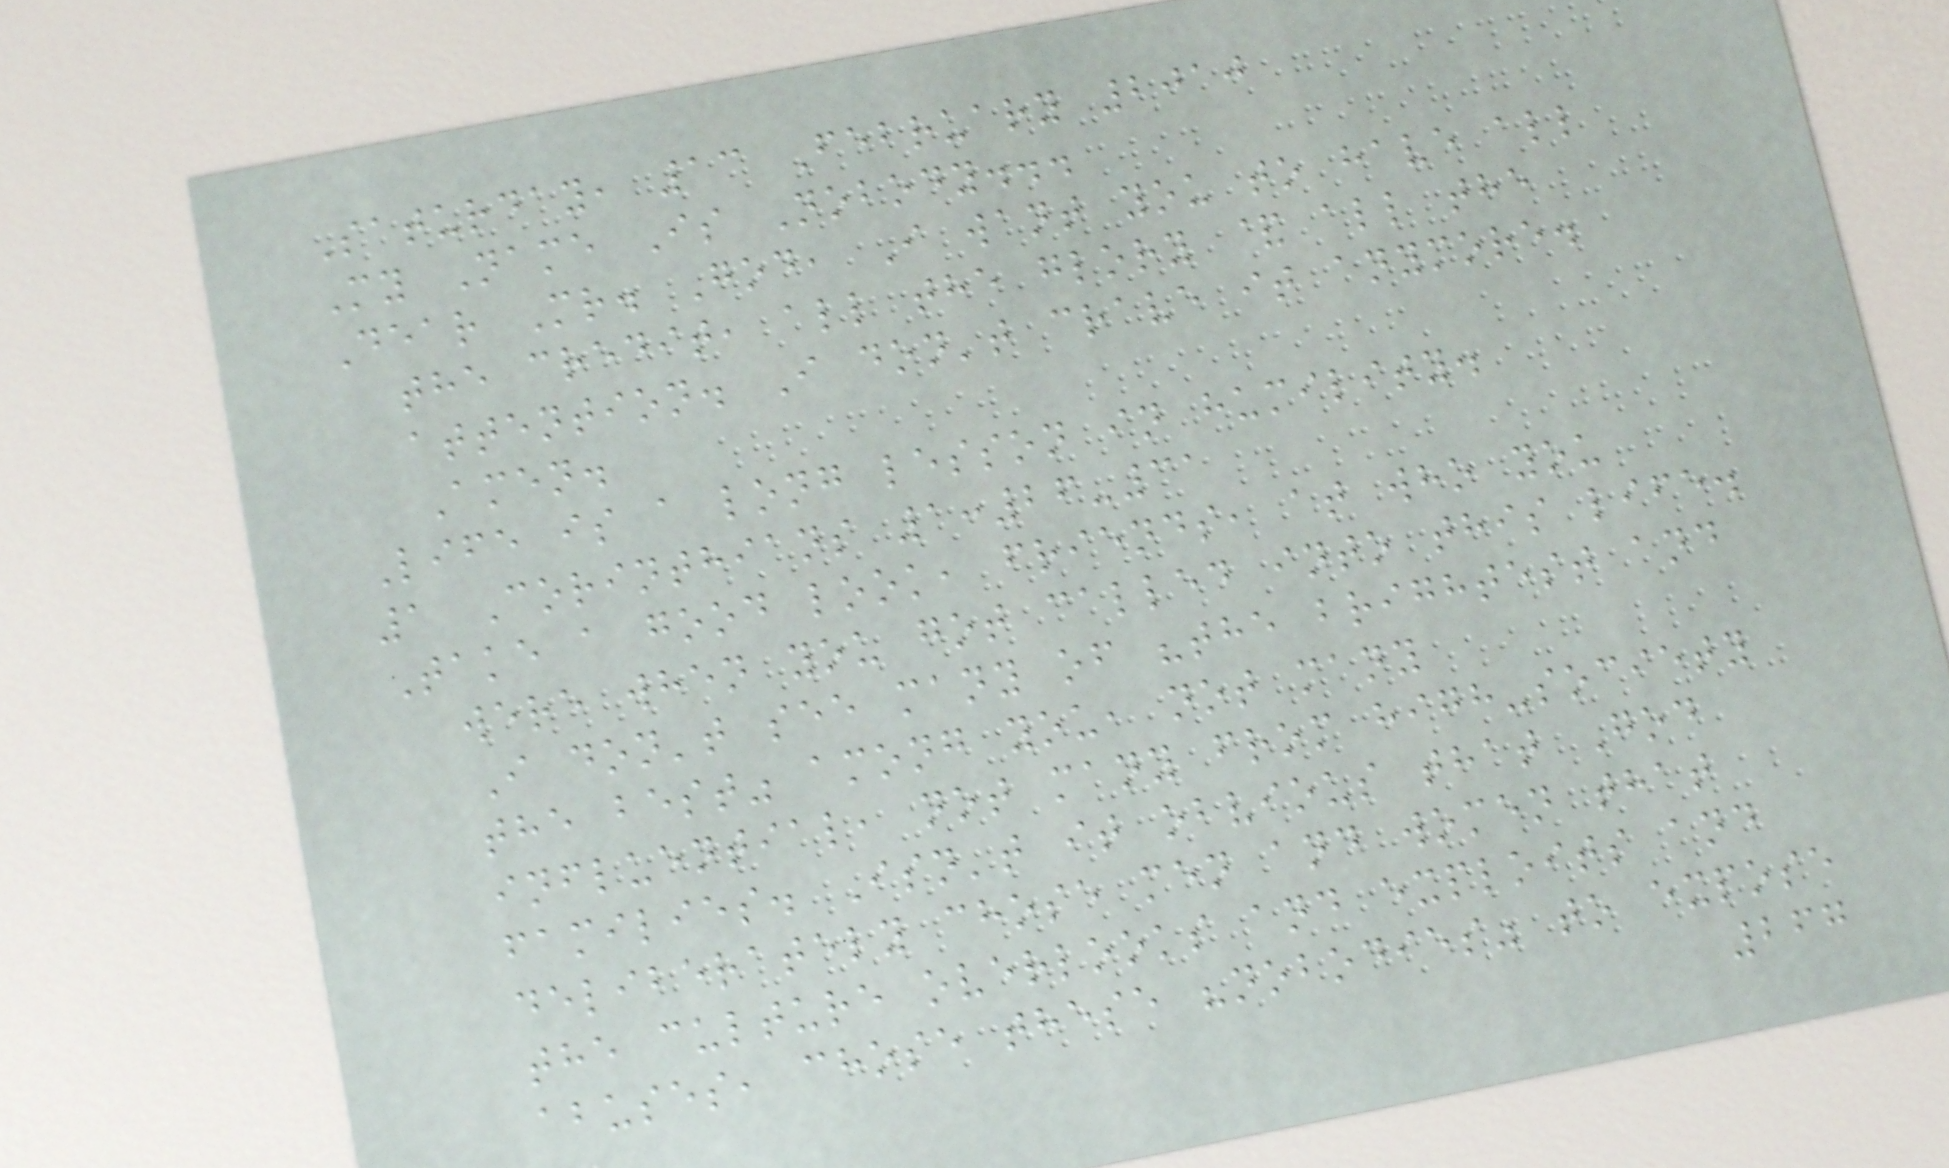Saturday, 13 February 2010
My Name Is Nobody...
Dear Mr. God, I want you to have all
the credit, all the glory & all the
attention. I don't crave it anymore.
Amen.
Life is a long lesson in humility.
1 Corinthians 1:26-31
Take a good look, friends, at who you
were when you got called into this life.
I don't see many of "the brightest and
the best" among you, not many
influential, not many from high-society
families. Isn't it obvious that God
deliberately chose men and women that
the culture overlooks and exploits and
abuses, chose these "nobodies" to expose
267
